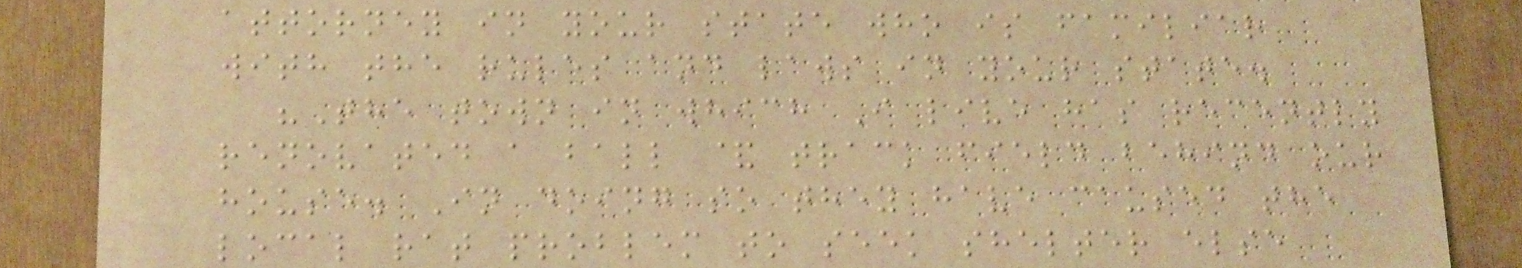attorney in your state who is familiar
with the rules and laws in your state.
"The town in which I live has recently
renovated a ball & track field behind our
house. In doing so they have caused the
local rat problem to seek shelter else
